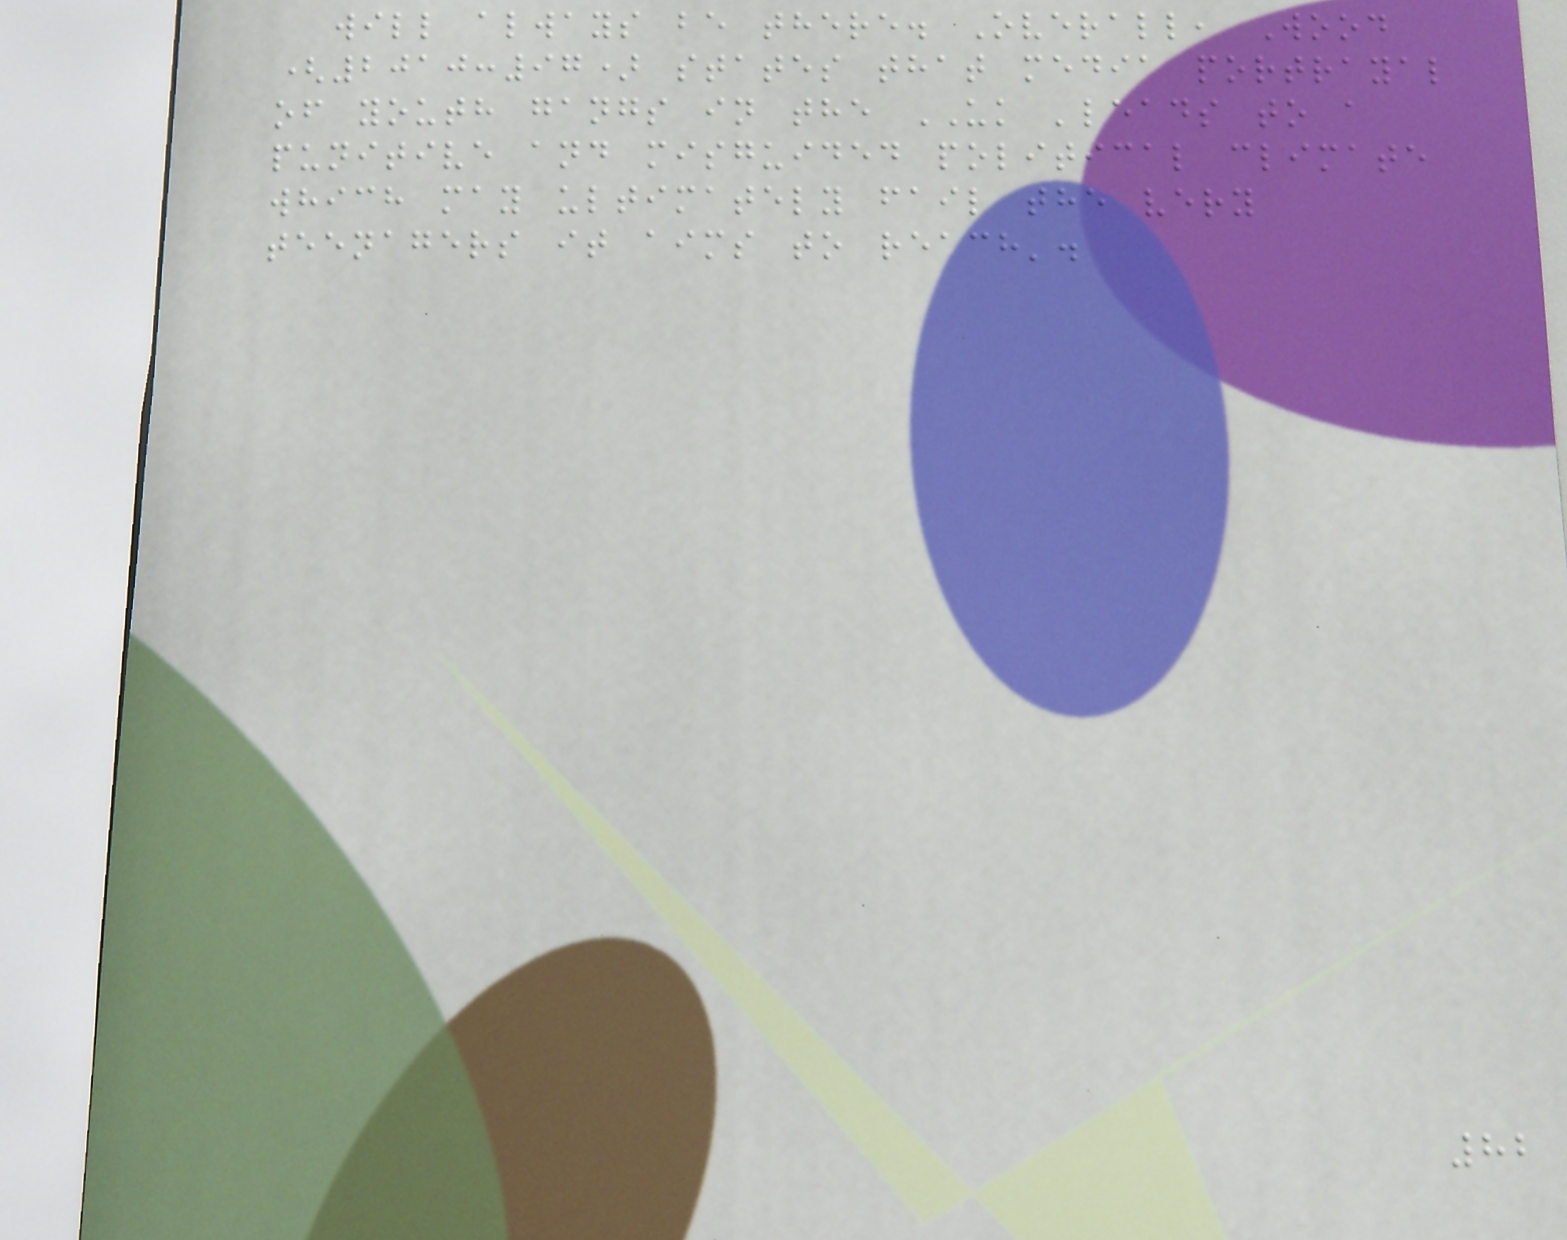will always be there. Overall, Wood
(2010:97) states that media portrayal
of youth gangs in the UK 'leads to a
punitive and misguided political climate
which may ultimately fail the very
teenagers it aims to reach'.
82
